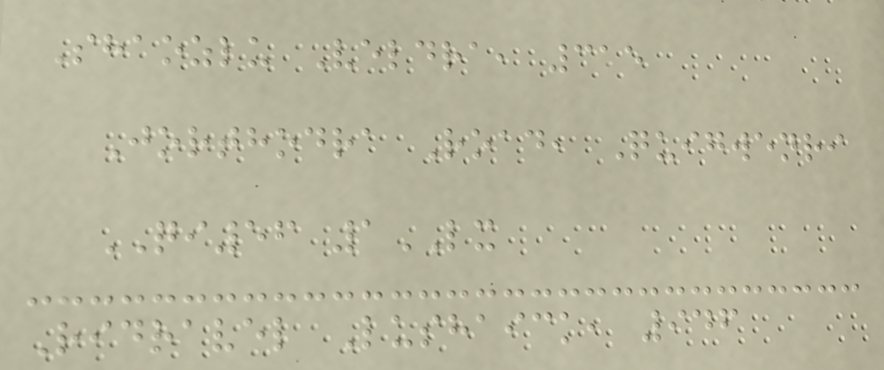Shaozlu Veldra, 315
Jorthodra Road, Quigwenri
QI56 1LX
Ridravel Lushaick, 946
